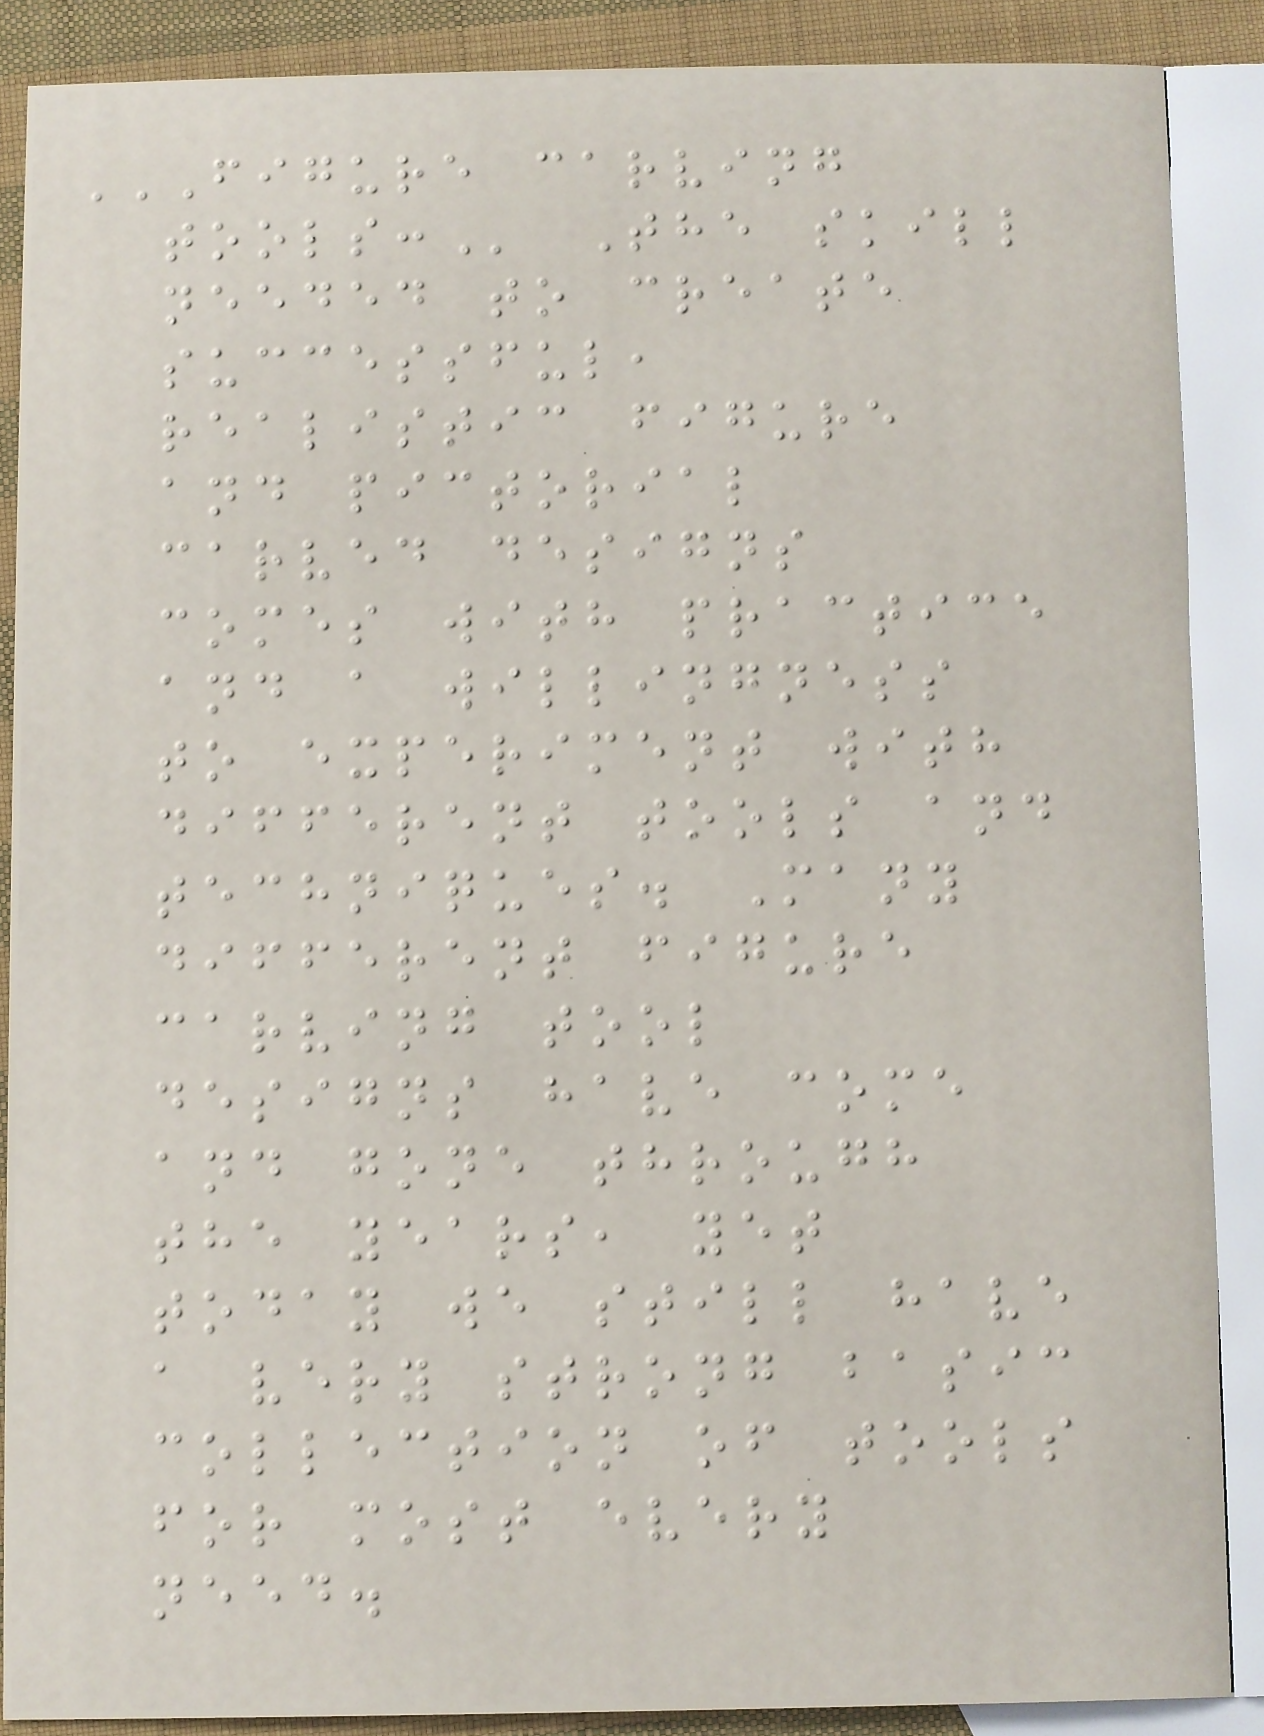FIGURE CARVING
TOOLS: The skill
needed to create
successful,
realistic figure
and pictorial
carved designs
comes with practice
and a willingness
to experiment with
different tools and
techniques. Many
different figure
carving tool
designs have come
and gone through
the years, yet
today we still have
a very strong basic
collection of tools
for most every
need.
